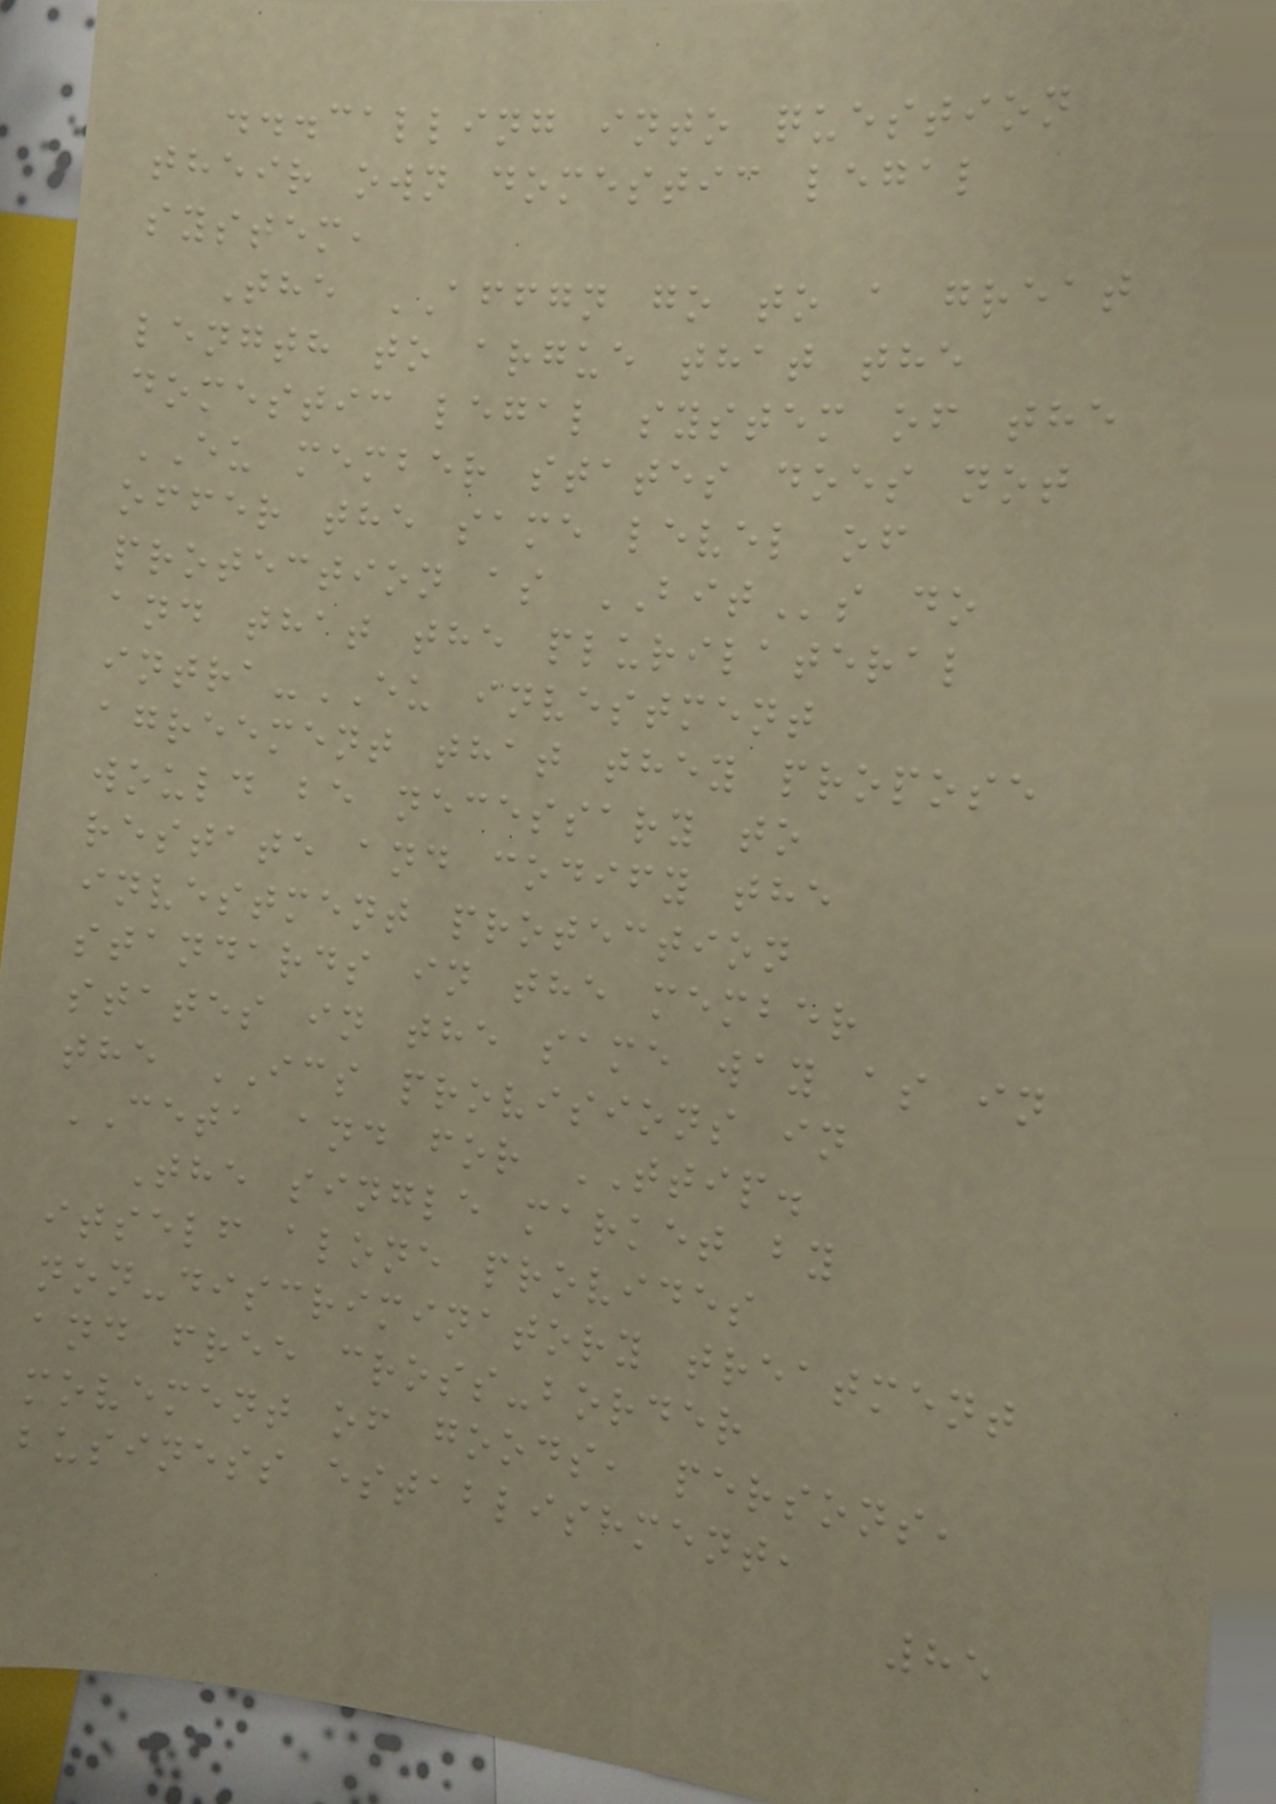...calling into question
their own domestic legal
system,
The AFFGN go to a great
length to argue that the
domestic legal system of the
EU member states does not
offer the same level of
protection as BITs do
and that the plurilateral
intra-EU investment
agreement that they propose
would be necessary to
restate and codify the
investment protection
standards in the member
states in the same way as in
the ICS provisions in
CETA and for TTIP.
The single market by
itself alone provides
non-discriminatory treatment
and free cross-border
movement of goods, persons,
business establishment,
85
